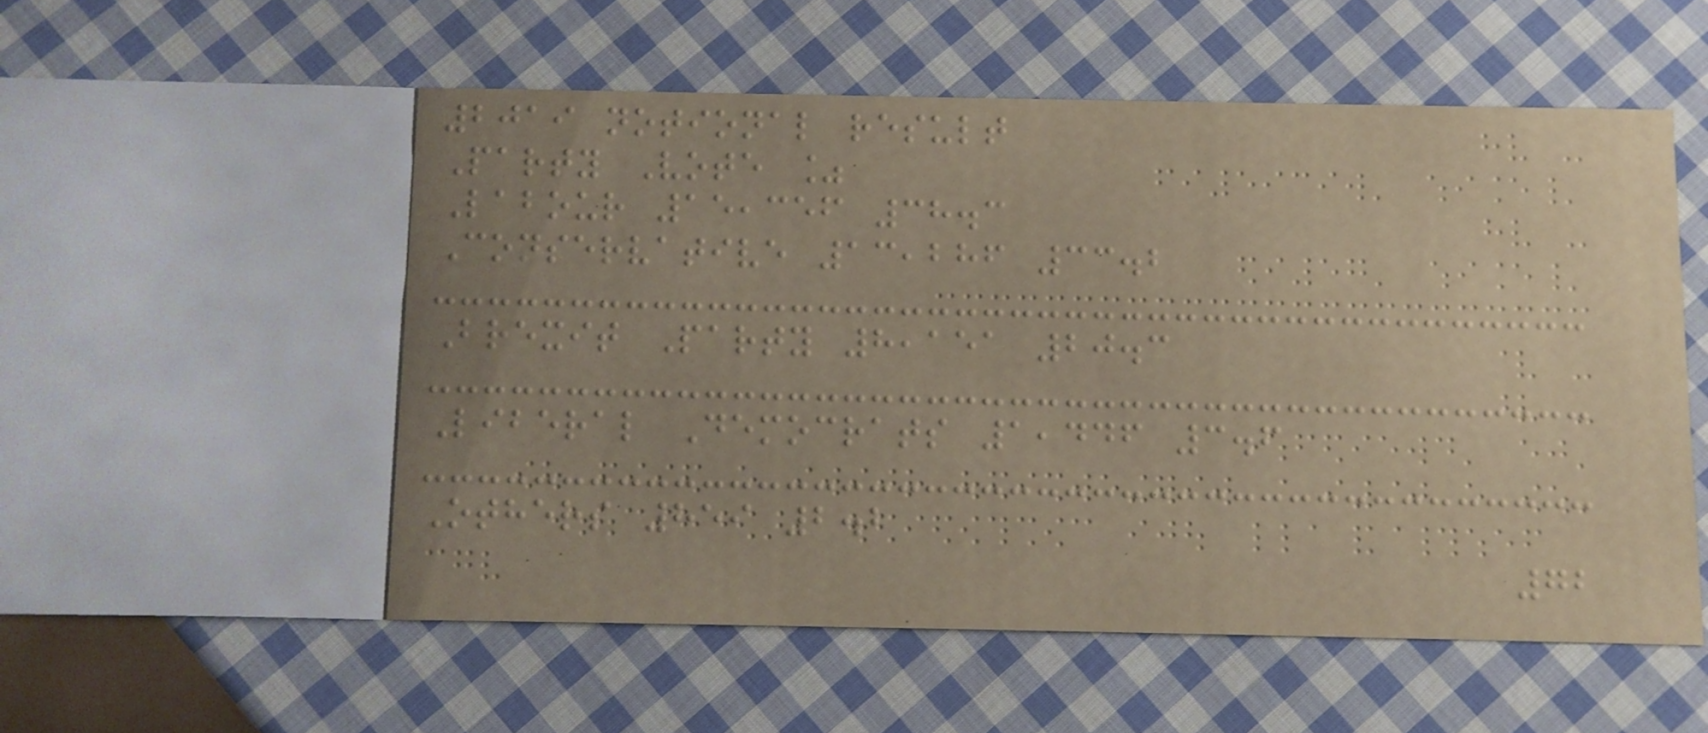2019 notional result
Party Vote %
Labour 15,356 38.3
Conservative 13,286 33.2
Brexit Party 8,151 20.3
Liberal Democrats 1,446 3.6
Others 859 2.2
72
